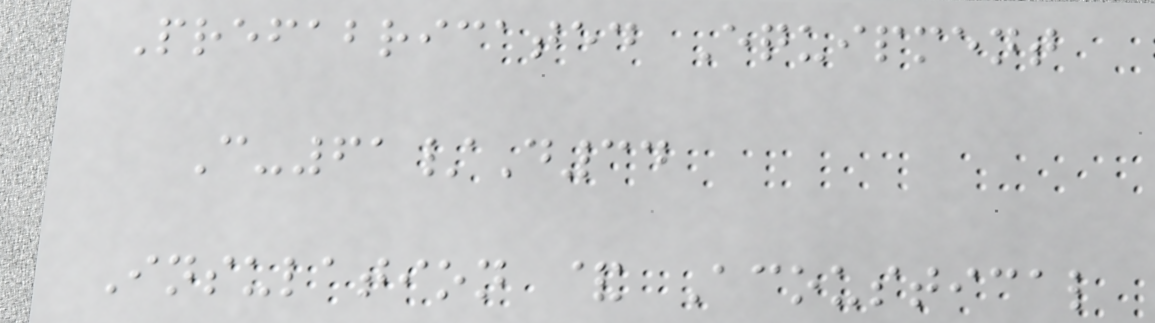Prefabricated Equipment
C-61/D34
Insulation & Acoustical
